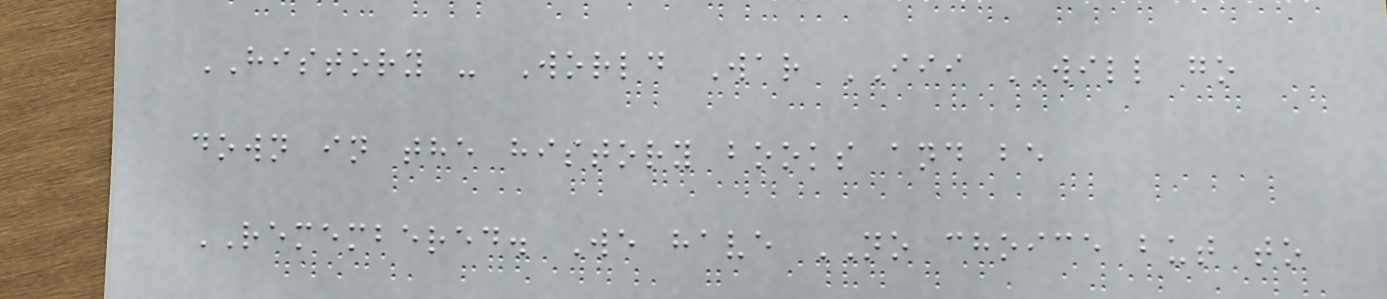HISTORY - World War III WILL go
down in the history books and be
REMEMBERED. We have NO choice but to
